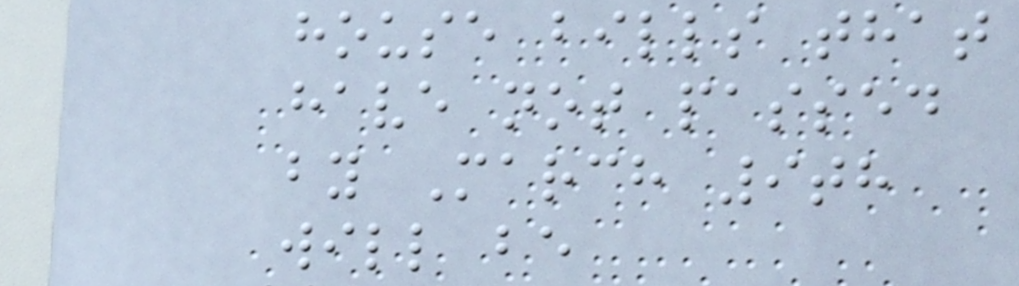house bills that
have not passed
by March 9th
will be
